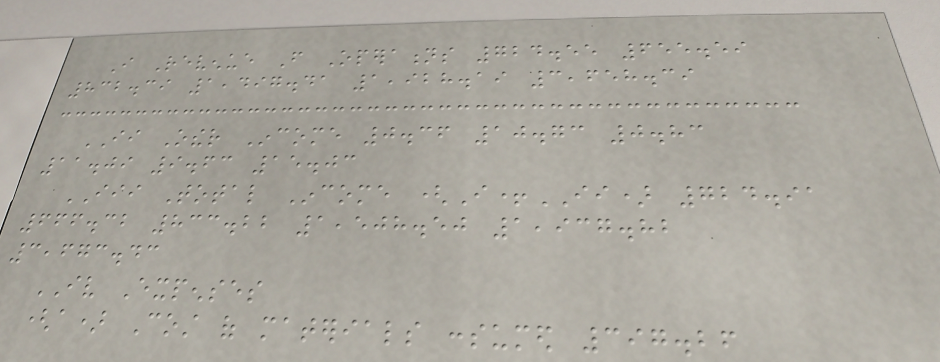I Revenue From Operations 724.55 655.59
832.39 1,497.41 1,928.19 3,658.39
II Other Income 0.36 10.73 0.83
11.09 9.63 15.03
III Total Income (I+II) 724.91
666.32 833.22 1,508.50 1,937.82
3,673.43
IV Expenses
(a) Cost of materials consumed 397.26
